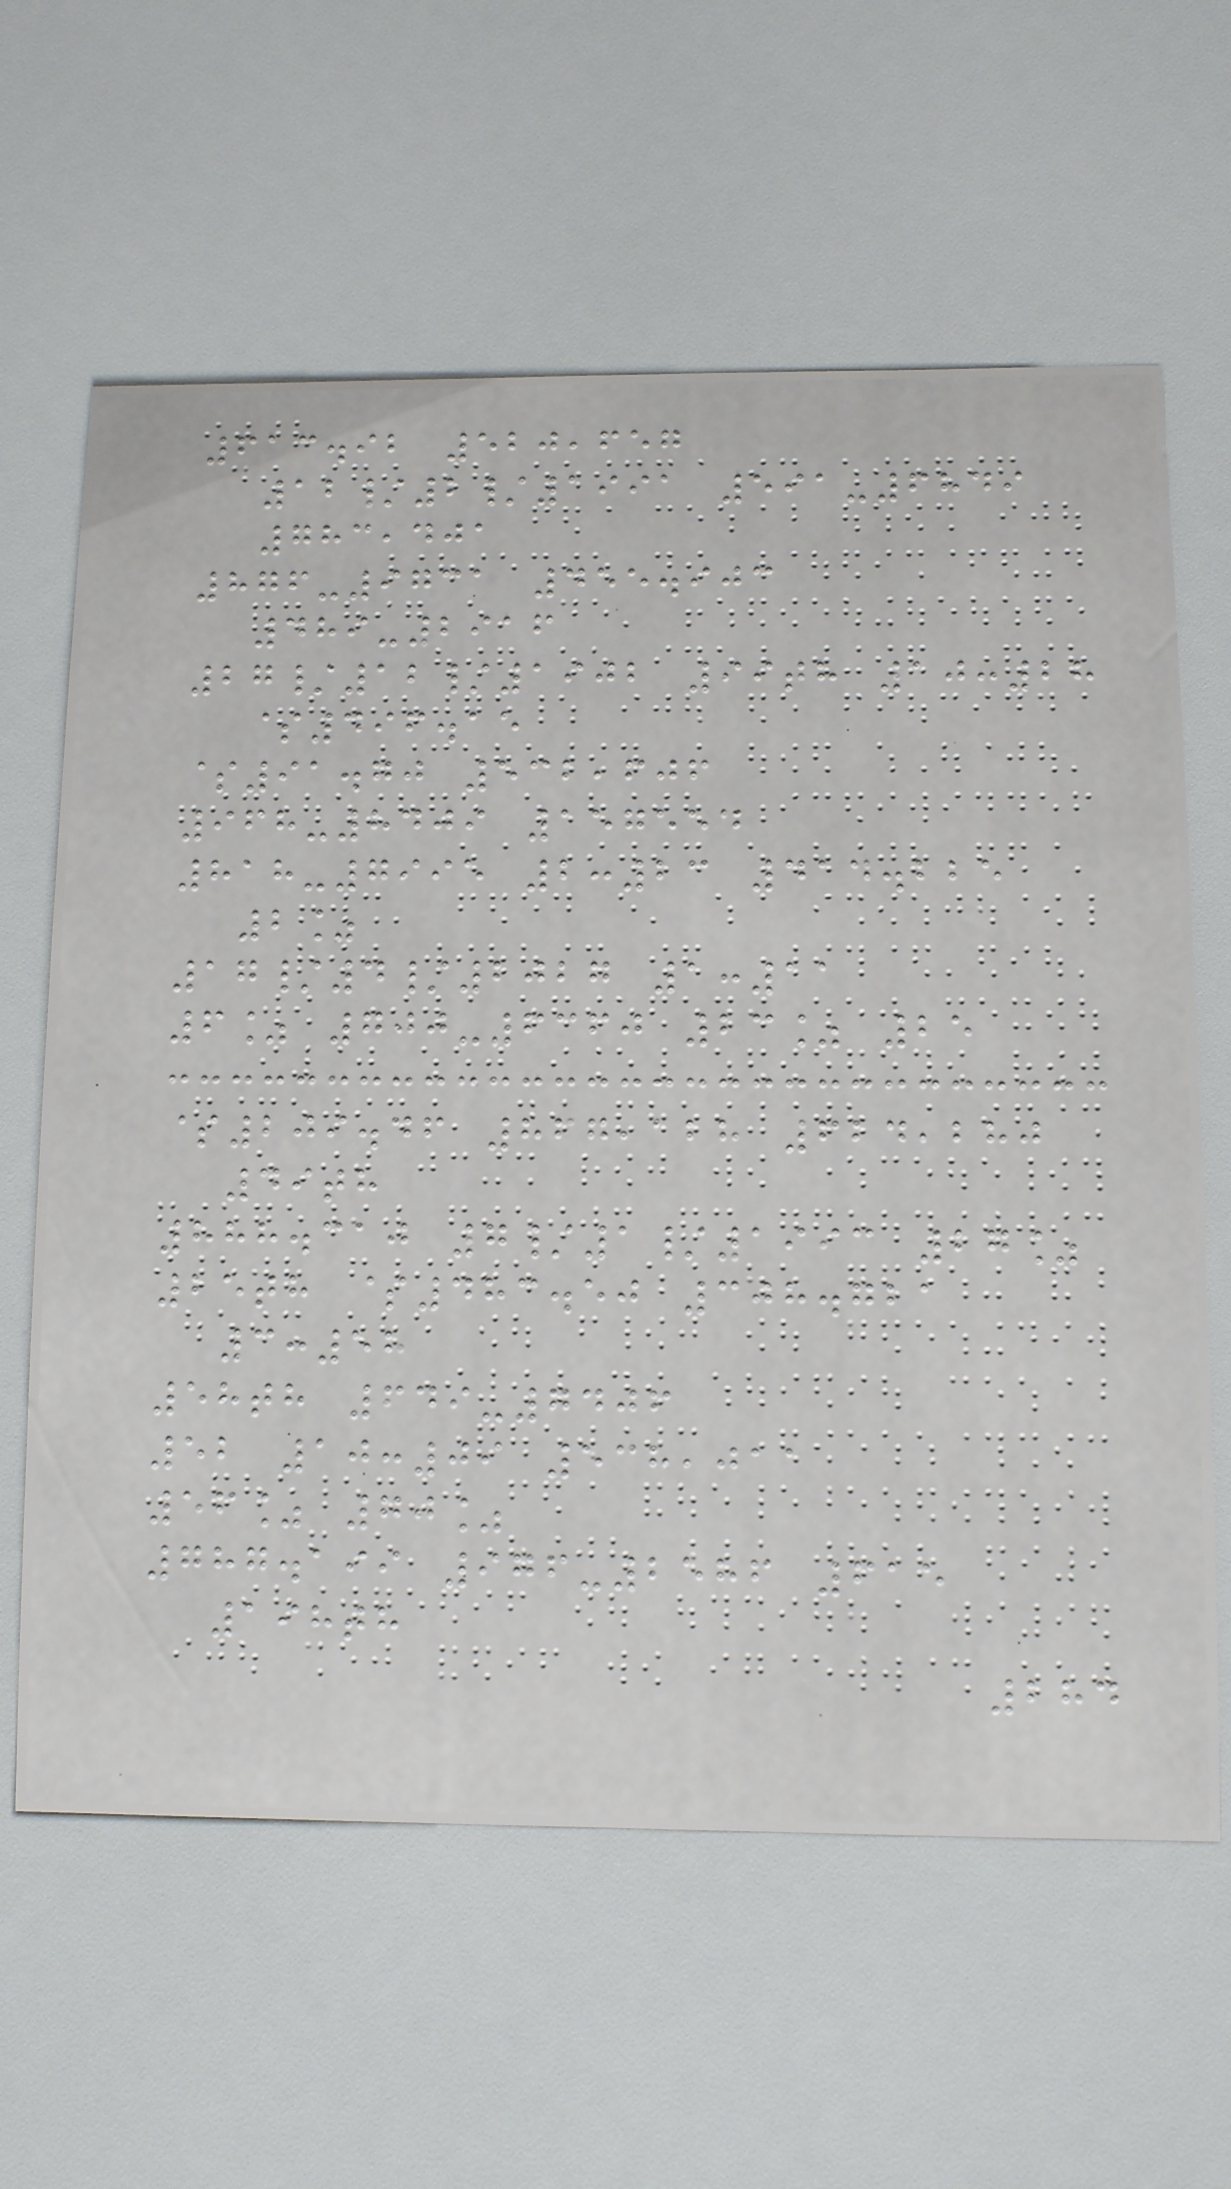613.92 520,657
12/2/1991 591-6849
783,401
876-9731 455.903
489-2916
27/12/1902 99th 10:28
$496.15
$91.70 532,606
968-8409 157554
818-7995 2:23 414.225
2%
17/4/2027 1:11
6% 700-6360 23% 25
$209.46 867,128 624,280
49th
888.310 7/1/1993 27%
25th $483.50 308.721
3:58
58th 649-7406
52 10:09 538,011
56% 70%
787.199 976-2586 615
198th
284
